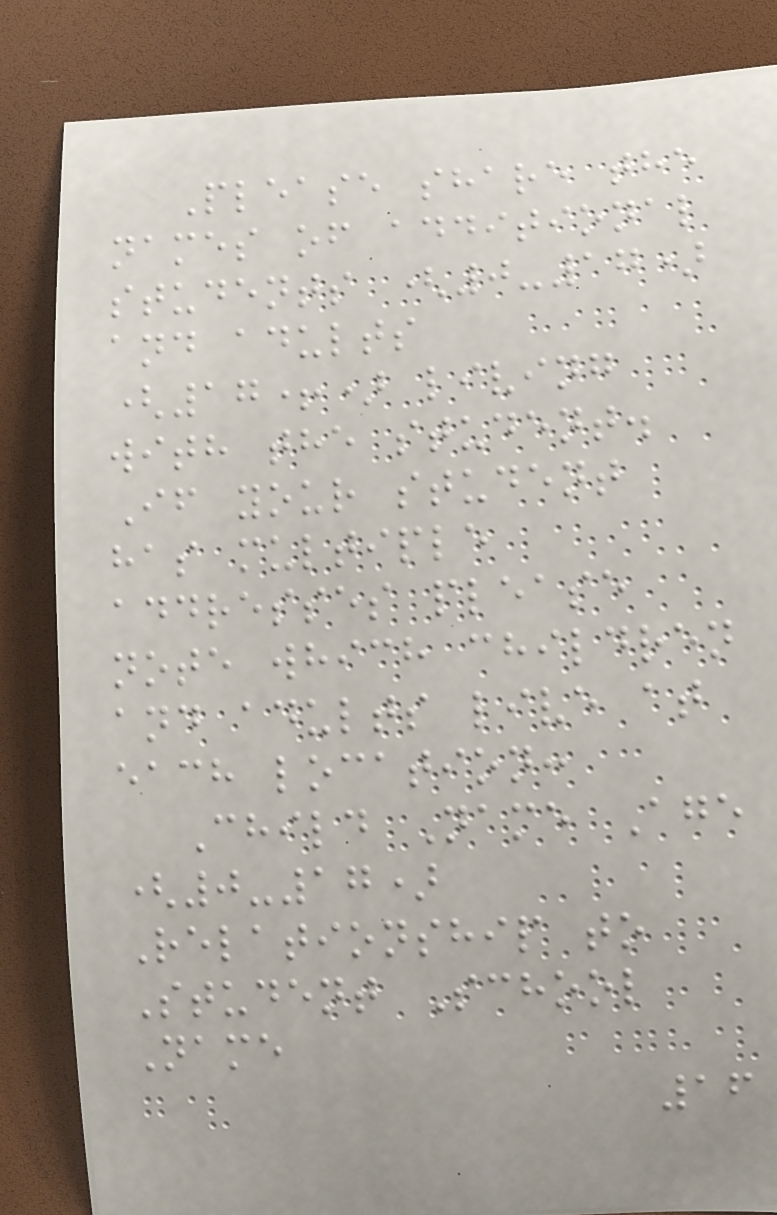Please share the
names of additional
students (0-17)
and adults
(17+) living
with the student.
If your student
has multiple
addresses please
note which children
and adults live at
each location:
Child Name Age
(0-17)
Relationship to
Student School
Name
16
